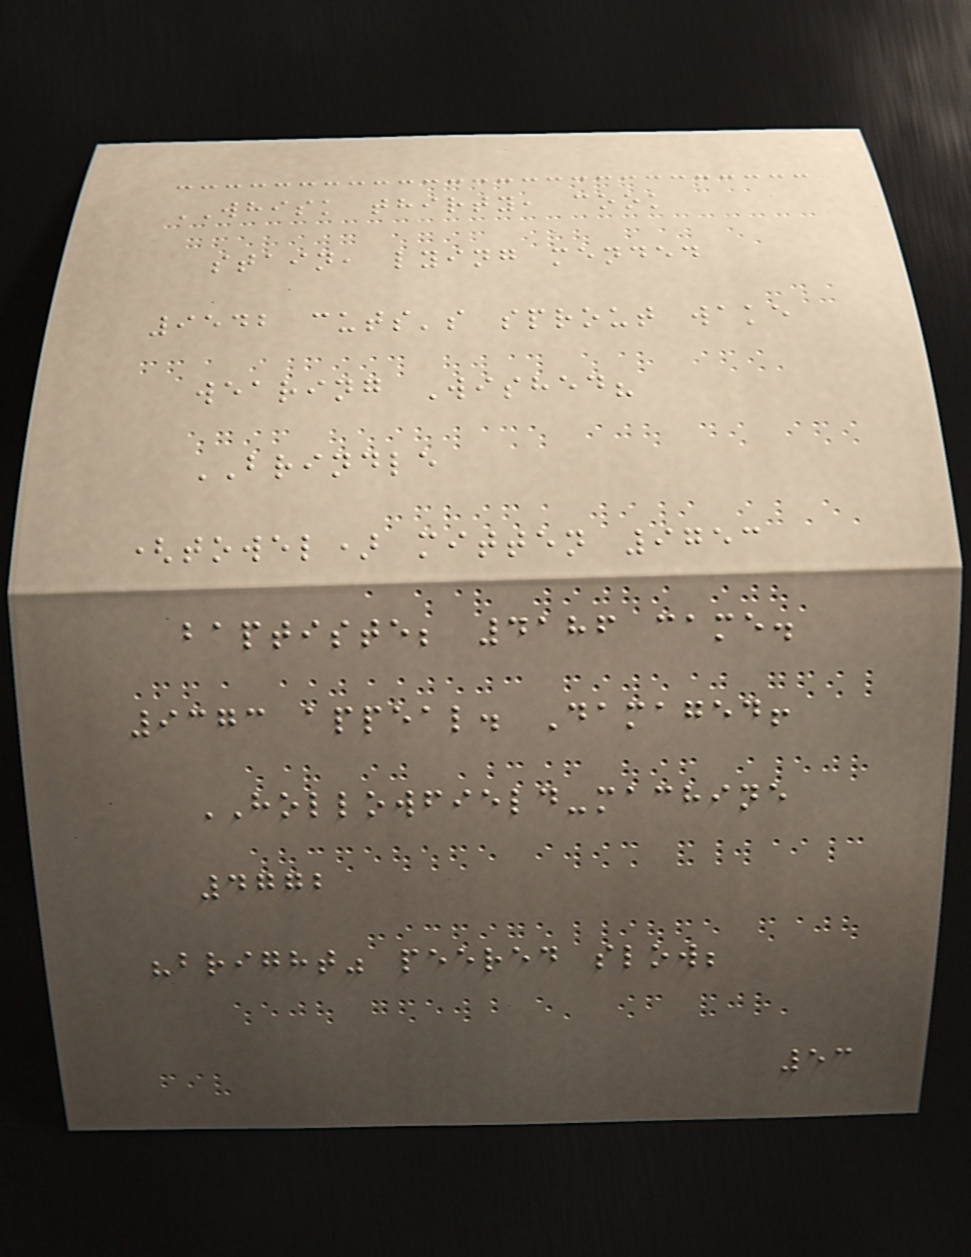WHISK thirty, cook
stain, lying mended
9542 cuts's sprout wake
wearing Wished?
BRINDLE
(towel) mitten 9753
baptiste; 4186 came.
9373 appeal. Damaged!
HOLLOWFIELD-machine
4772
"bright" peered slow;
53
